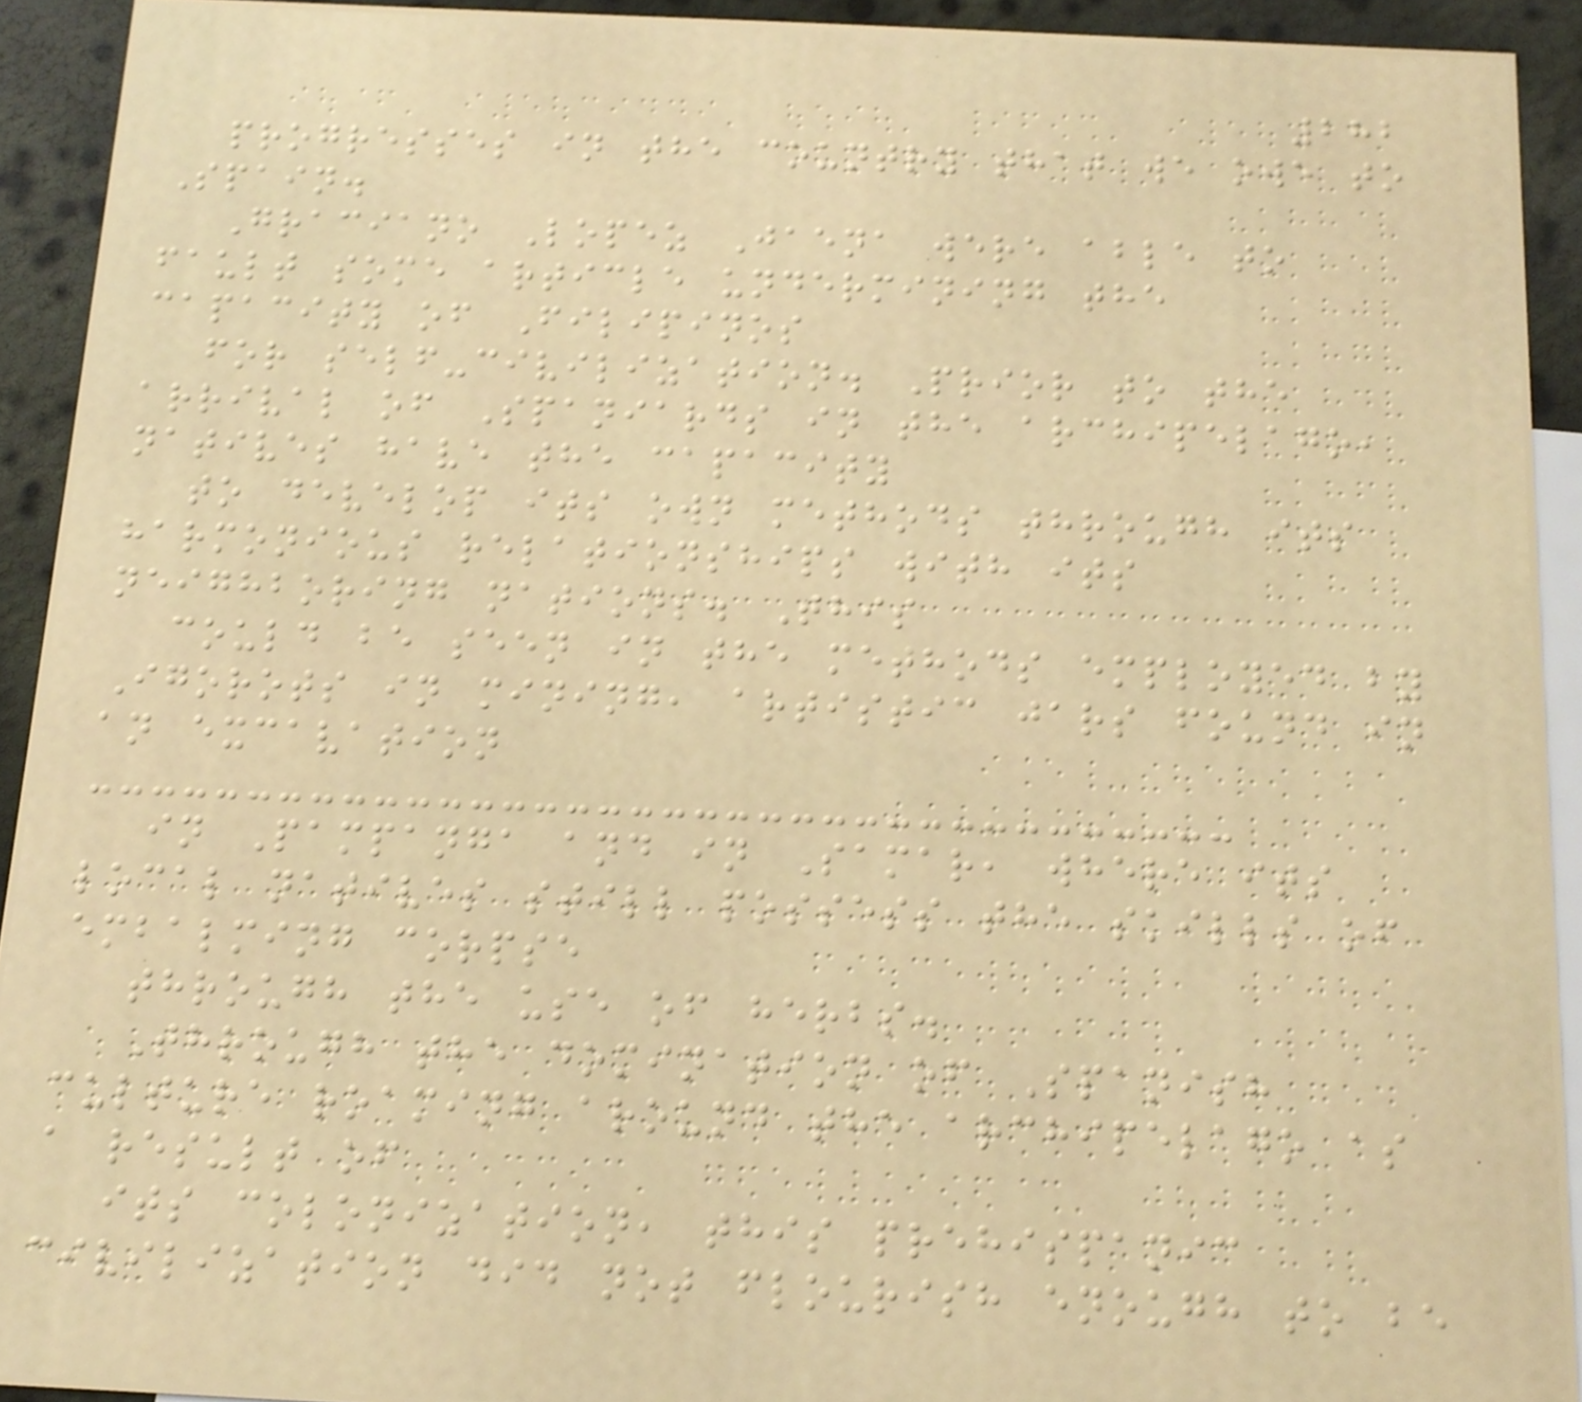282
progresses in the country that we owe to
Spain.
Graciano Lopez Jaena were able to
fault some article undermining the
capacity of Filipinos
for self-civilization. Prior to the
arrival of Spaniards in the archipelago,
natives have the capacity
to develop its own methods through its
harmonious relationships with its
neighboring nations. This
could be seen in the methods employed by
Igorots in mining, artistic jars found in
an excavation
in Pampanga and in Samar, where its
local natives still possess the skills of
embalming corpse
through the use of herbs.
Through the domination of Spanish
culture roaming around the archipelago as
a result of
its colonization, this prehispanic
civilization did not flourish enough to be
